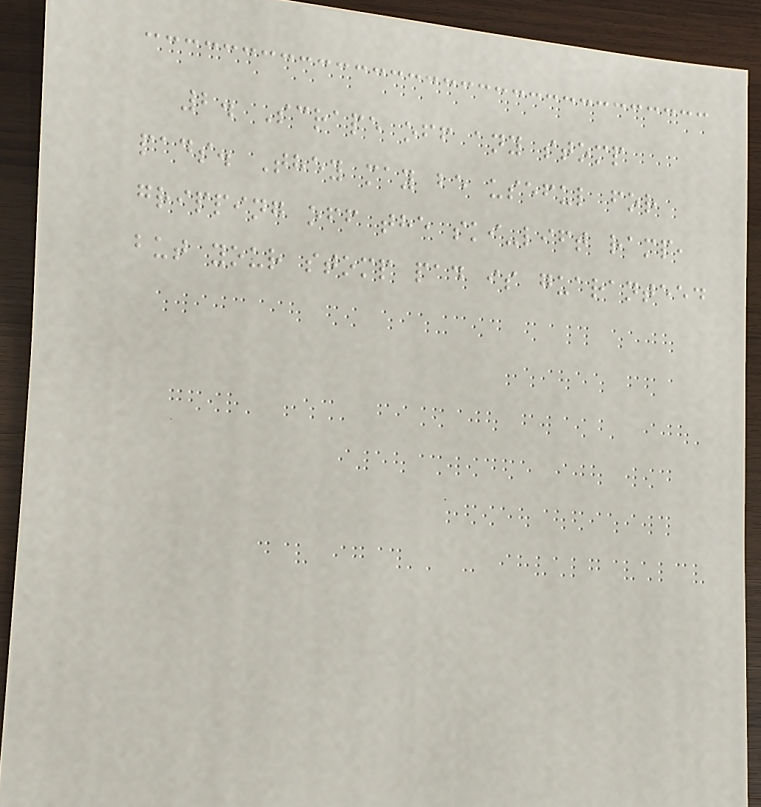2. Scrape off any stomp
pads. They may be useful for
gripping off the ski-lift ramp,
but your stomp pad is guaranteed
